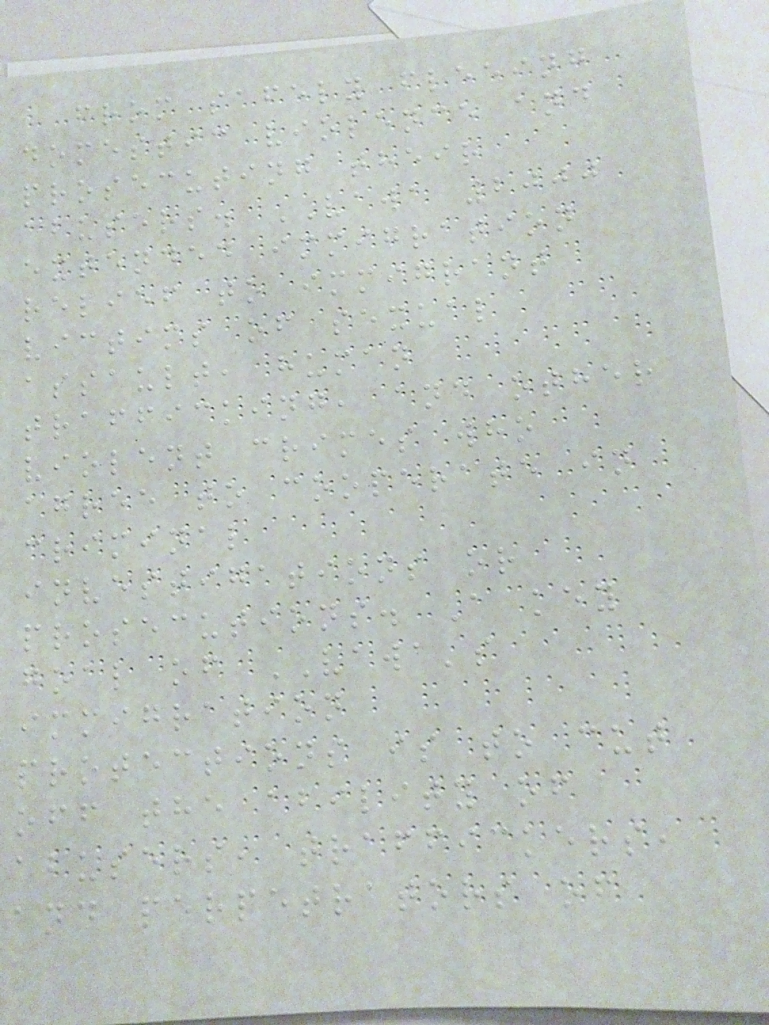from safely fleeing
domestic violence and
prosecuting their
abusers. VAWA 2000
extended immigration
relief to immigrant
victims of sexual
assault, human
trafficking, and other
violent crimes who
agree to cooperate in
criminal
investigations or
prosecutions. A key
goal of VAWA's
immigration
protections is to cut
off the ability of
abusers, traffickers,
and perpetrators of
